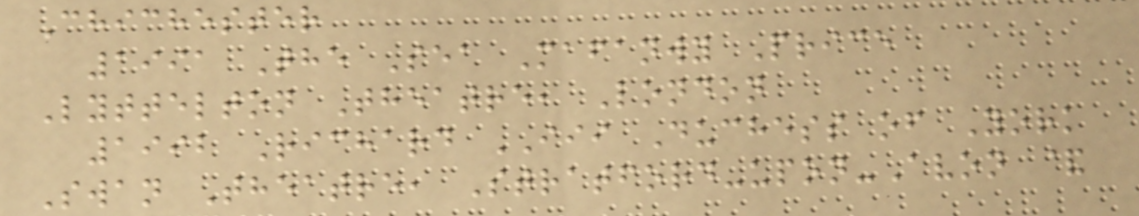Chichester
1991 The Sea Mafanwy Price
Lyttelton Theatre, London
1992 Richard III Duchess of York
Swan Theatre, Stratford-upon-Avon &
